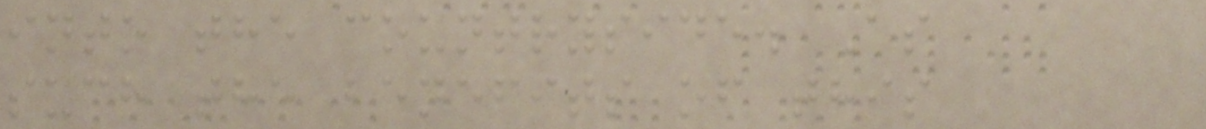into the countryside. As
such the benefits of this
